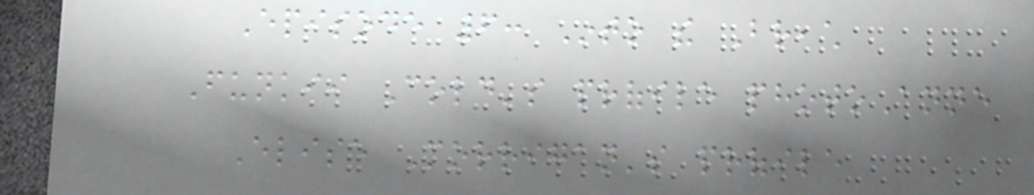Episode 6: Into the Breach
Funkii Cold's profile photoAnne
Elise Morrigan's profile
